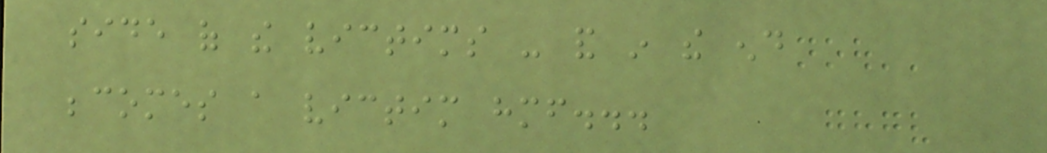side of the victims - and in the end
becomes a victim himself...
